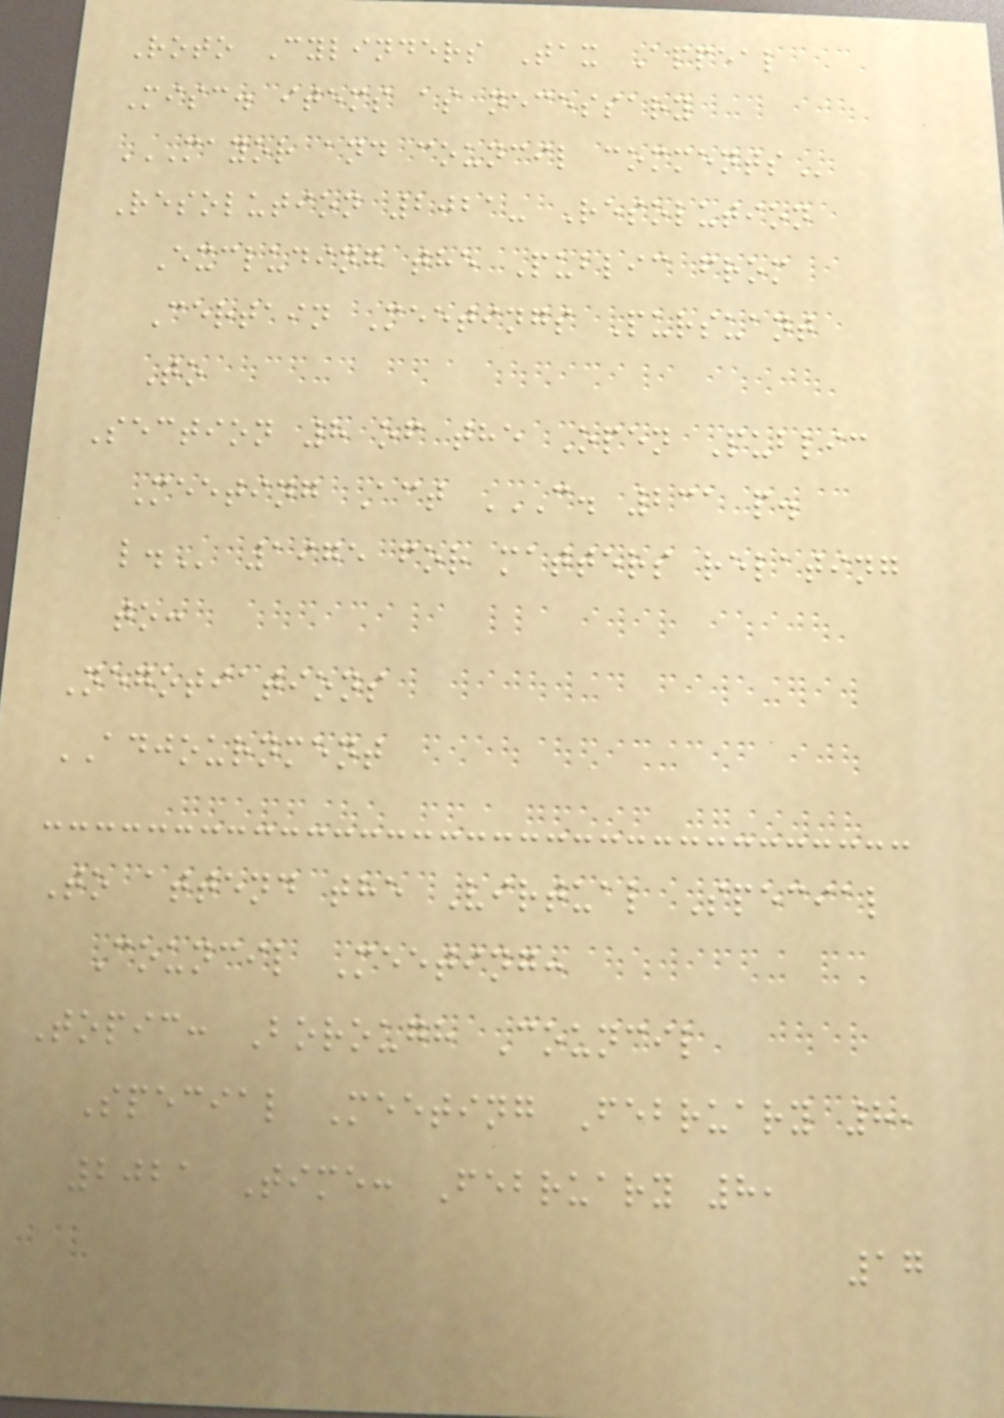Roto Cylinders Tax Appeal
Misc. items as necessary
MAYOR AND COUNCIL COMMENTS
Resolution 2021- Resolution
Excluding the Public from
Certain Meetings Pursuant
To
Section 8 of the Open Public
Meeting Act C. 231 P.
L. 1975 for matters relating
to:
Negotiations
ADJOURNMENT
To attend the Virtual Special
Council Meeting:
Topic: Borough Council
Special Meeting February 8,
2021 Time: February 8,
17
